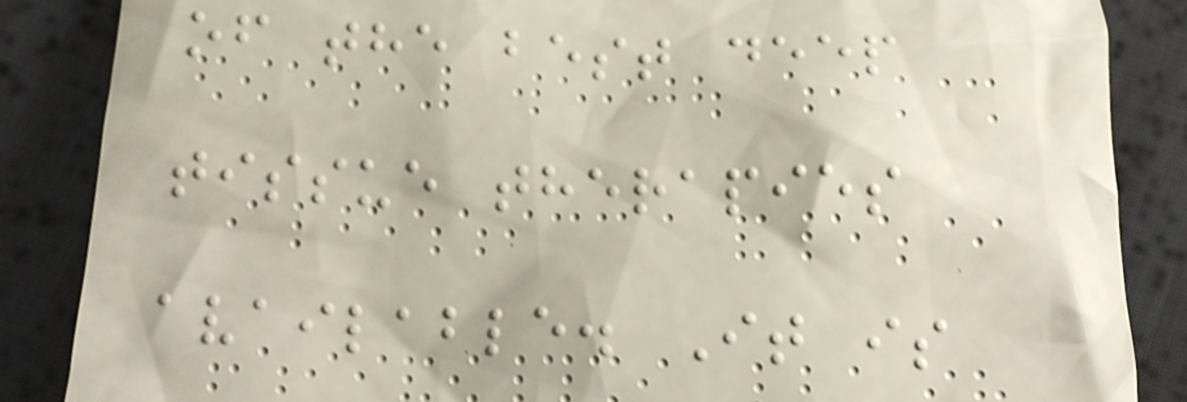of the best deep
tissue therapies
available. It is
